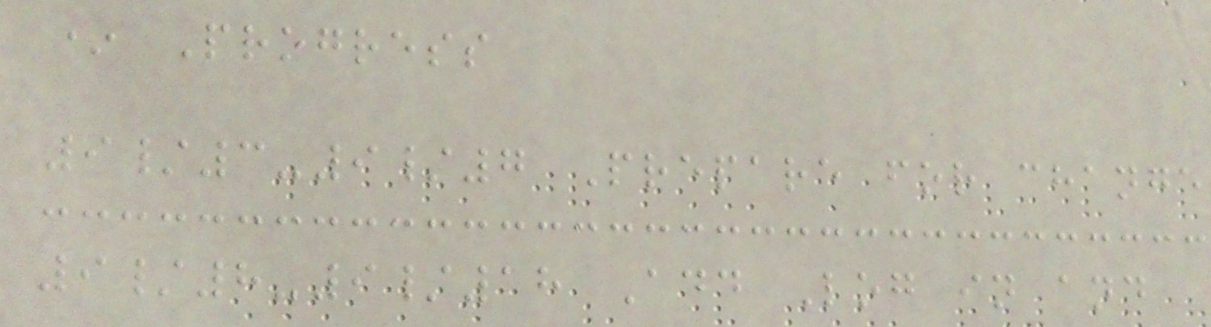* Progress
9/3-9/7 Prepare for change
9/8-9/18 Add Log in and
